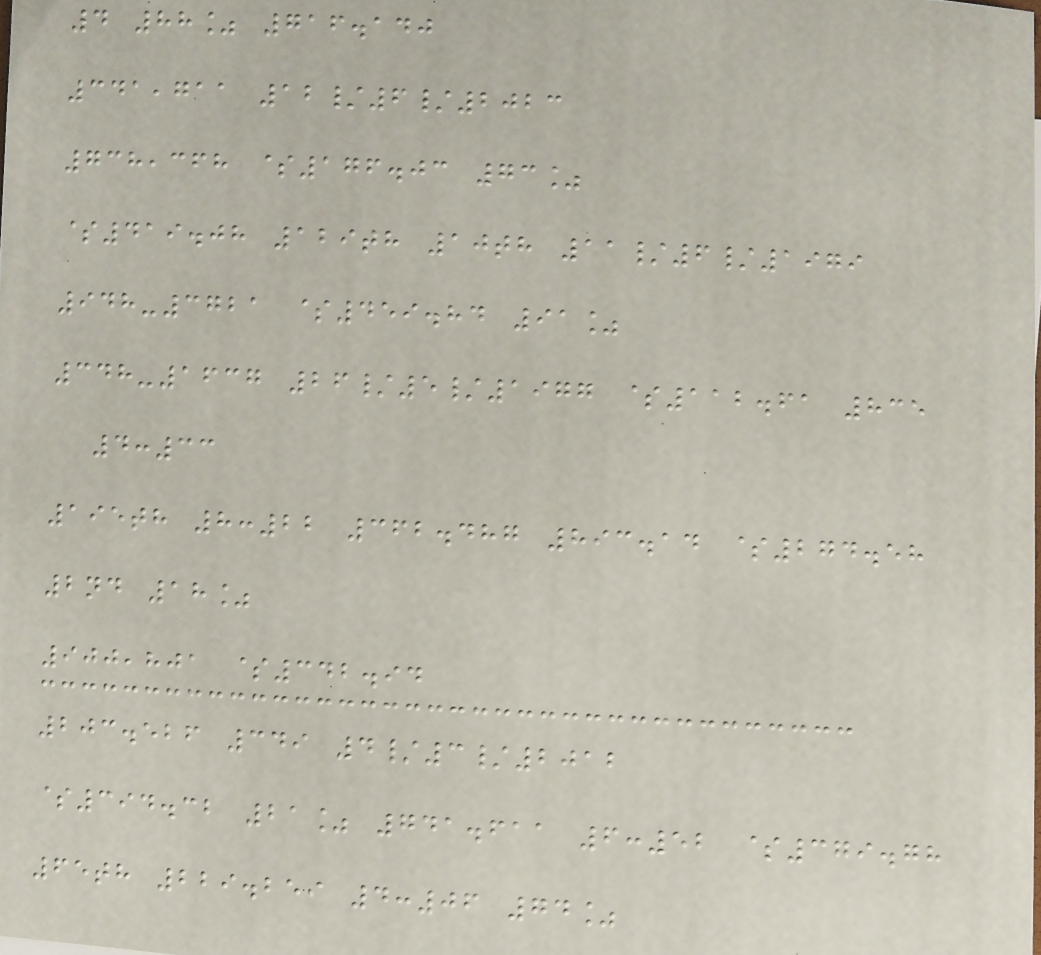4 88% 716.140
341,711 12/6/2023
738,368 $176.03 73%
$419.08 129th 10th 11/6/1979
948-3721 $459.84 91%
348-1637 26/5/1977 $112.61 835
4:33
195th 8:22 362.487 893.14 $274.58
2nd 18%
900,801 $342.94
203.526 349 4/3/2012
$394.32 21% 741.611 6:52 $379.78
65th 229.259 4:06 74%
